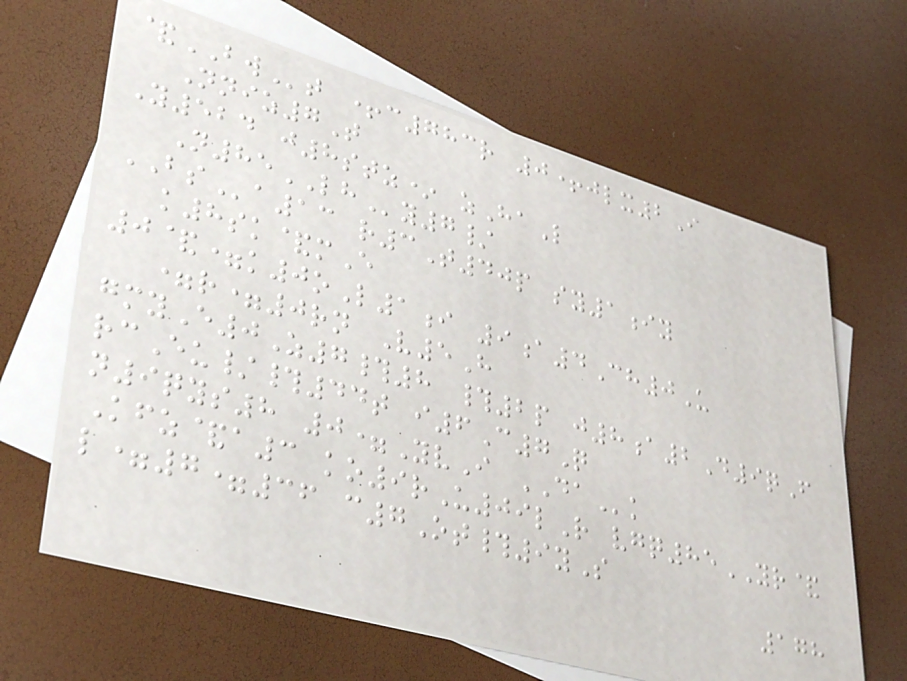&BWt +c783r 0+jlx2I
Nniz7T
Y524 j8stz* zHaL
N85LHy7/
BSa13 r3T40p sy1iy
k8sk&mE
0&=k0oL1i 9a4Ch0U
=r=0rn V5H
gmyE0Z7#8 #2p j8a2D9qF
rcEu/#44t i6C7Q
n9qys8 0=YvI DAk
Kfz&a3 ko9rU09lR vgq85YR&
l=7=36 c7Ot#9yS
178
